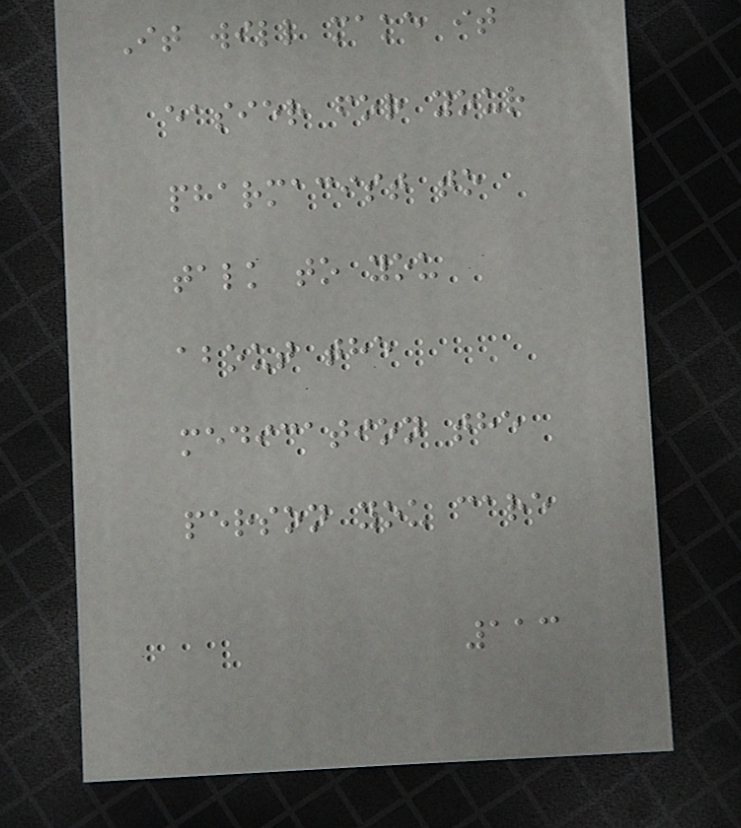It will make it
easier for your
pharmacist to
talk to you
about the
medication the
person you care
113
